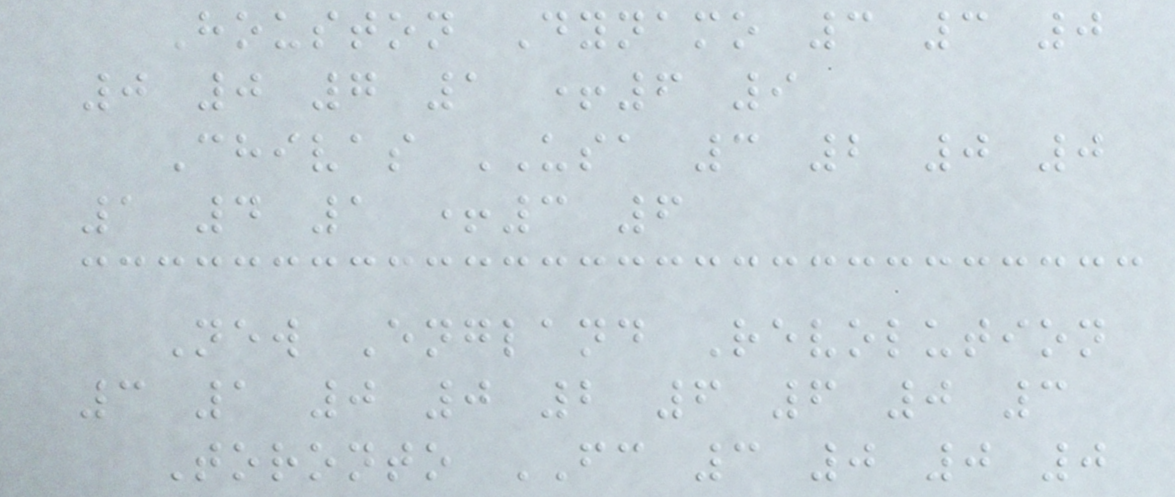Houston Dynamo 3 3 0
0 0 7 1 +6 9
Chivas USA 3 2 0 0
1 4 1 +3 6
New England Revolution
3 1 0 0 2 6 6 0 3
Toronto FC 3 0 0 0
